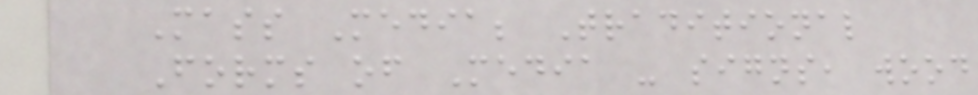Mass Media; Traditional
Forms of Media - signs, wood
